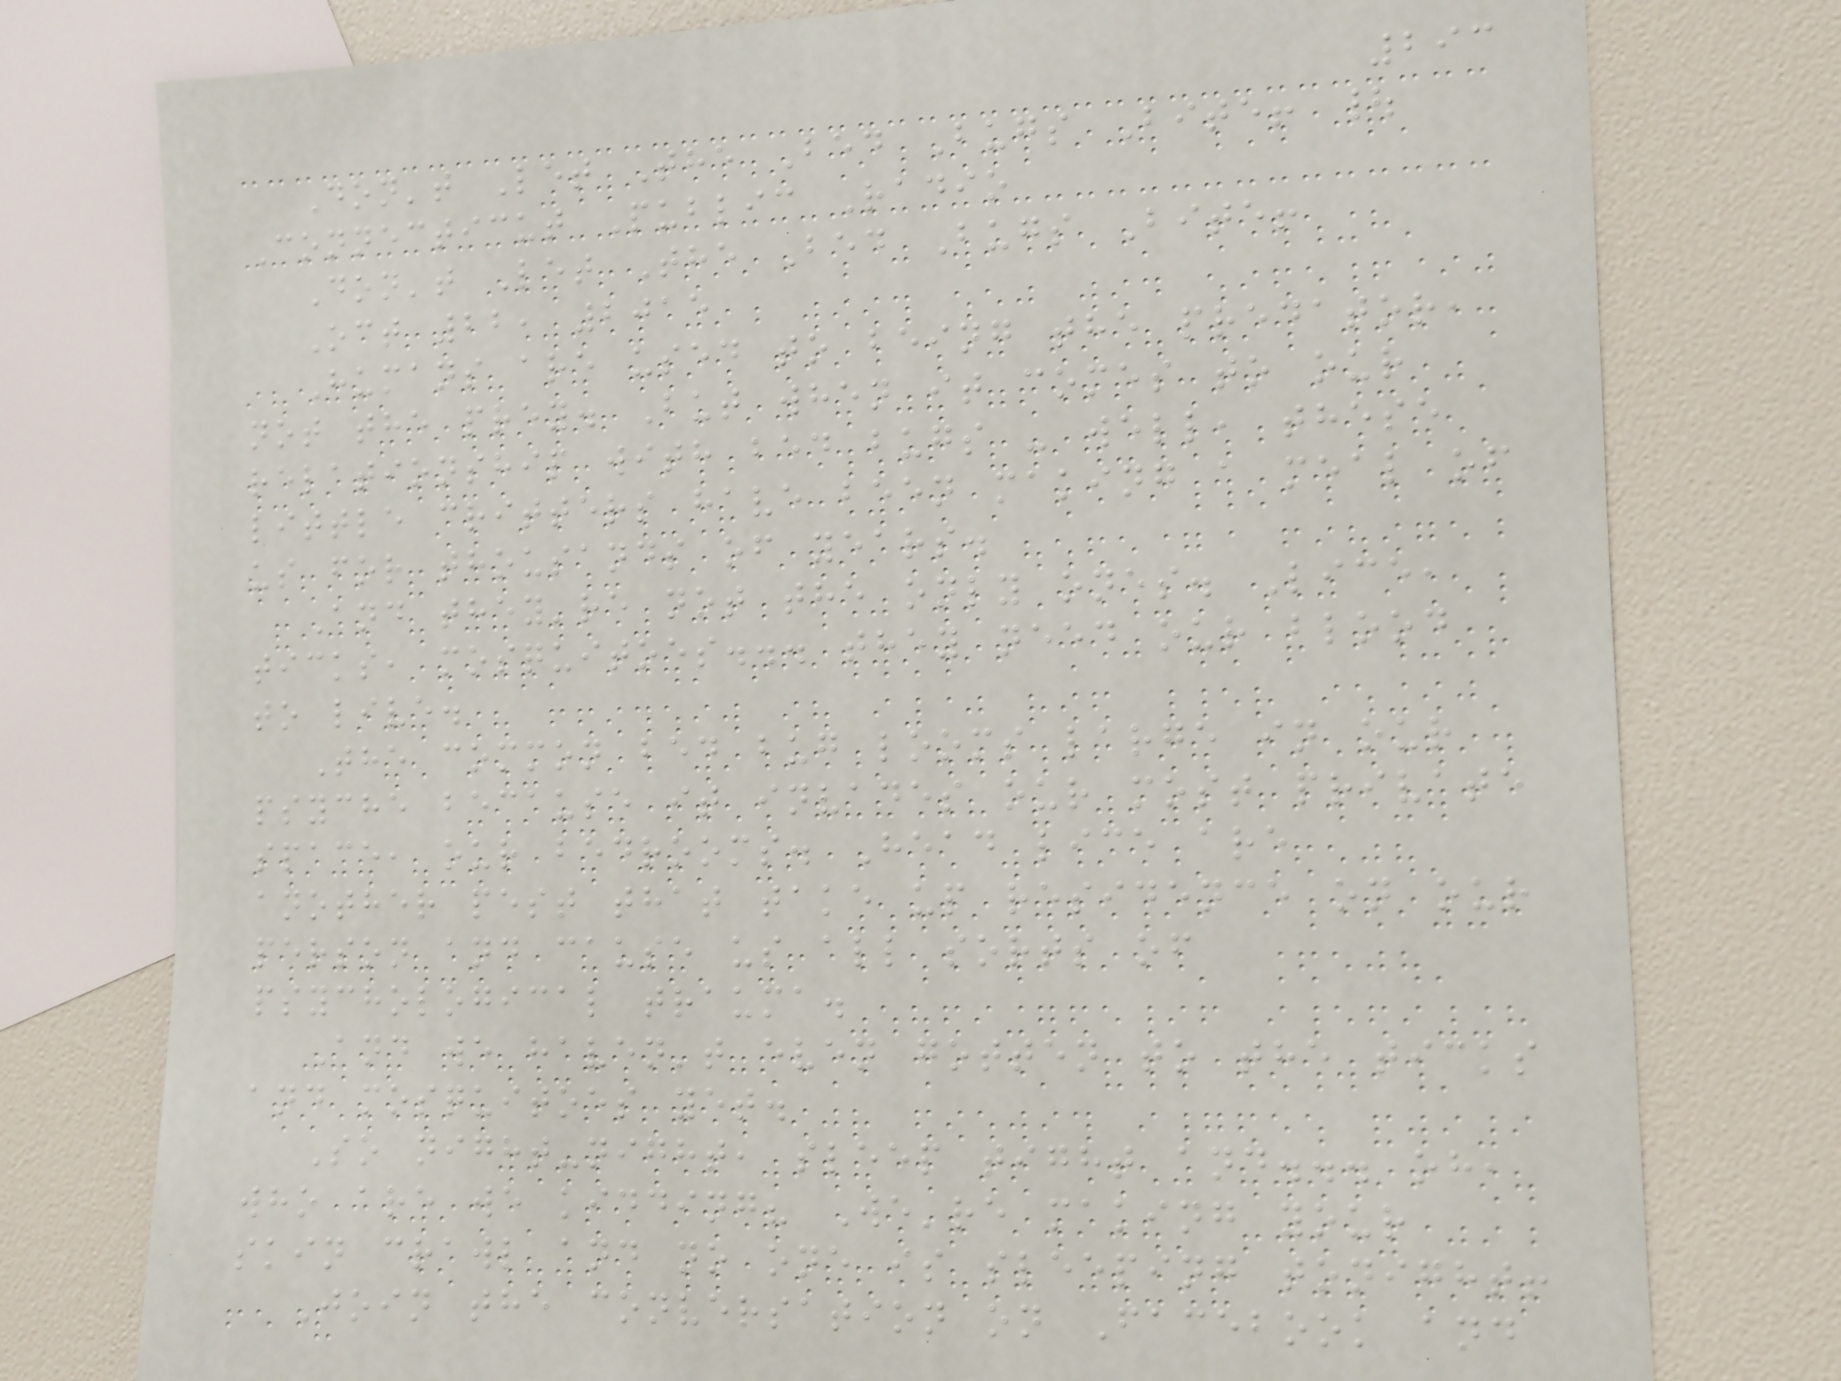293
Don't Let The Bed Bugs Bite! |
Connecticut Public Radio
Don't Let The Bed Bugs Bite!
Oct 22, 2015
Humans are used to being the predator,
not the prey. But when it comes to our
relationship with bed bugs - well, these
little critters have been making a meal of
us for thousands of years.
And they're not the only ones. Lice,
ticks, mosquitoes... they need our blood
to live.
The common bed bug looms large in our
psyche because it invades our most private
space, our bedrooms. Head lice are
another pest that take up residence on our
person and cause us all sorts of
psychological trauma.
And we haven't even gotten to the ticks
and mosquitoes yet.
So night-night, sleep tight and... oh,
who are we kidding? We're making your
skin crawl and no one is sleeping tonight!
Join the conversation on Facebook and
